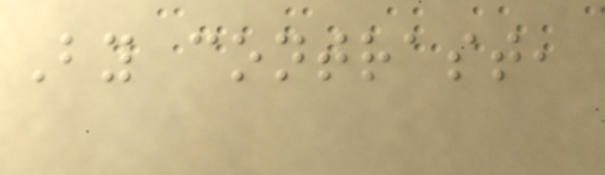By contrast,
